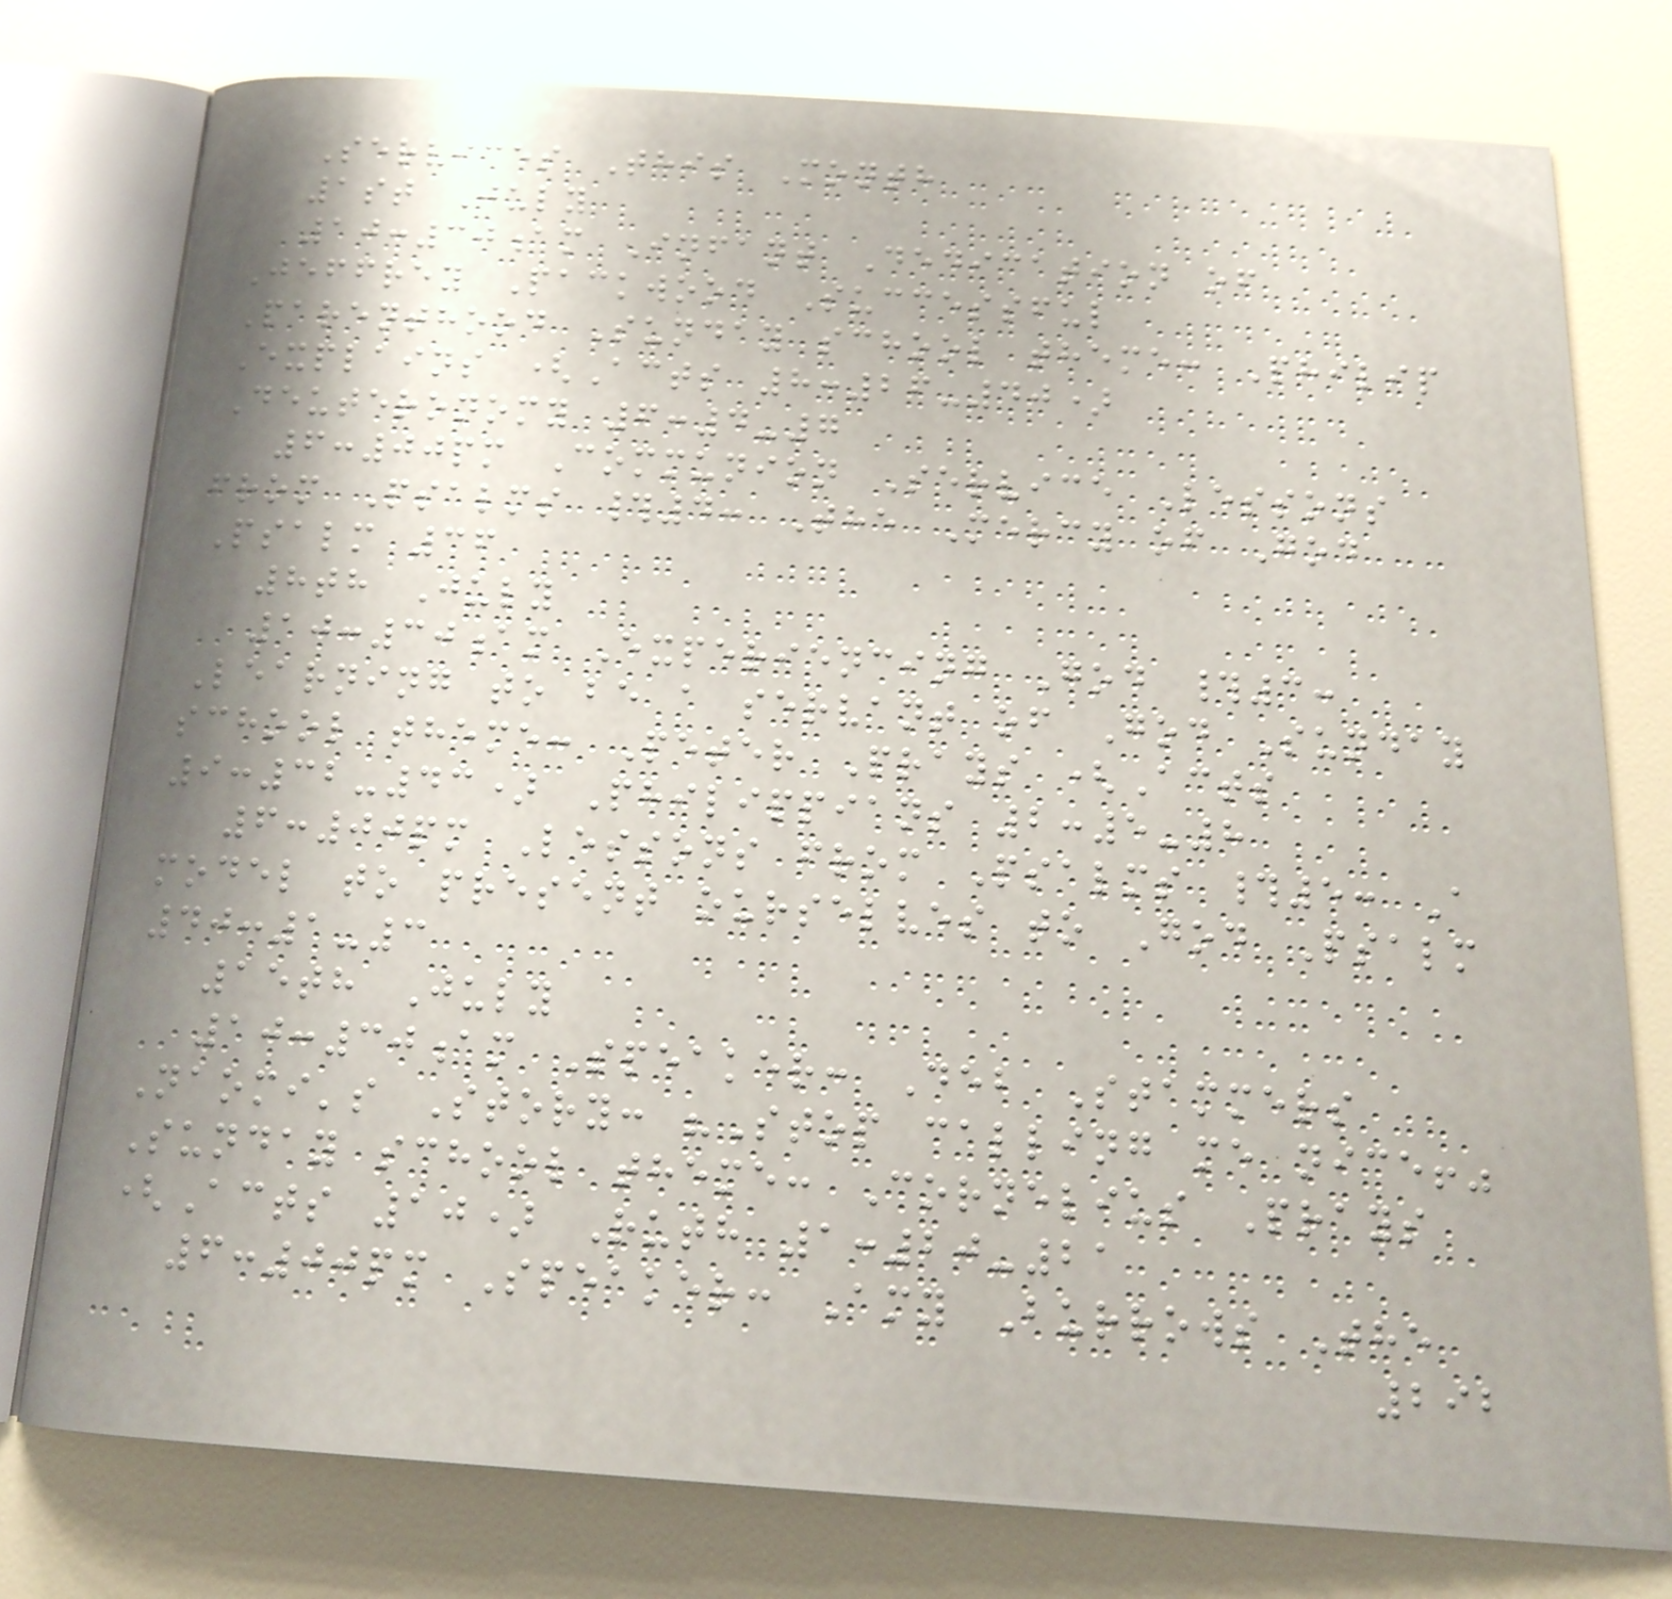Services This Month
1st July
10:30am Infant Dedication of
Jeffrey Packwood Successful
Parenthood Sunday school theme: Philip
Explains (Acts 8:26-40)
Deuteronomy 6:4-7
6:00pm Communion Service Lessons
from Psalms #4: The Mercy of God
Psalm 36
8th July
10:30am Experiencing God #3:
Learning to be a servant of God Sunday
school theme: Peter Prays (Acts
9:32-43) Philippians 2:5-8
6:00pm Lessons from Psalms #5: A
model to present ourselves to God Psalm
40:1-3
15th July
10:30am Speaker: Deb Stammers
Naomi's Story: "Stop calling me nice!"
Sunday school theme: Cornelius Prays
(Acts 10) Ruth 1:20-21
6:00pm Speaker: Amy Burrows The
292
